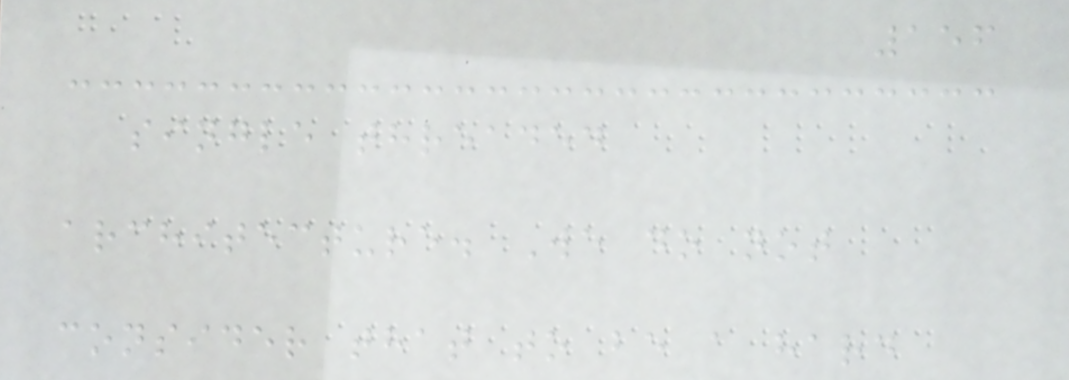156
single threaded
architecture. We do not
consider that to be a hard
